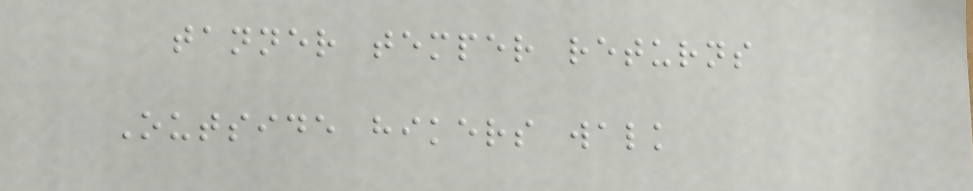tanner temper returns
Outside hikers walk
